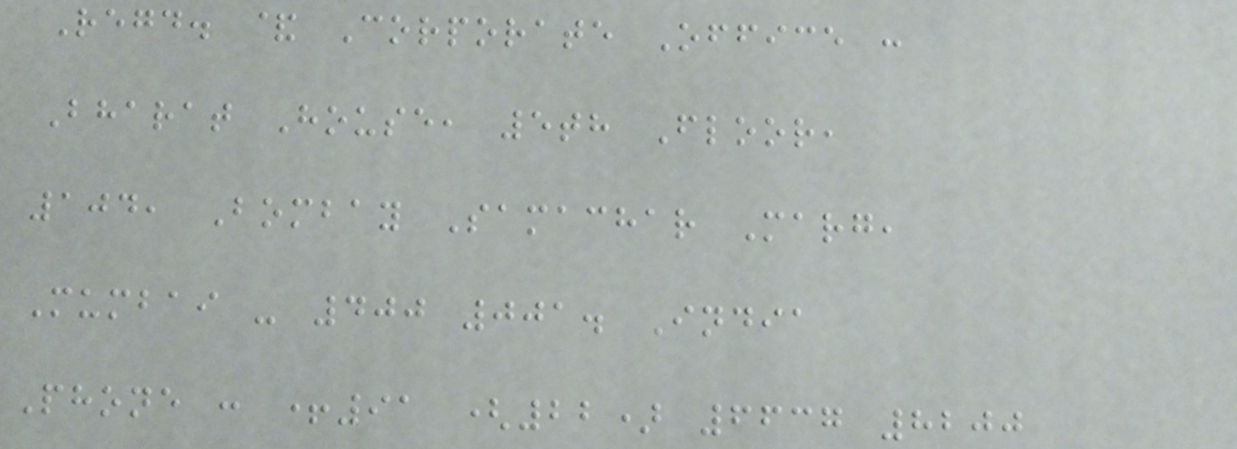Regd. & Corporate Office :
Bharat House, 5th Floor,
104, Bombay Samachar Marg,
Mumbai - 400 001. India
Phone : +91 (22) 6637 8200
